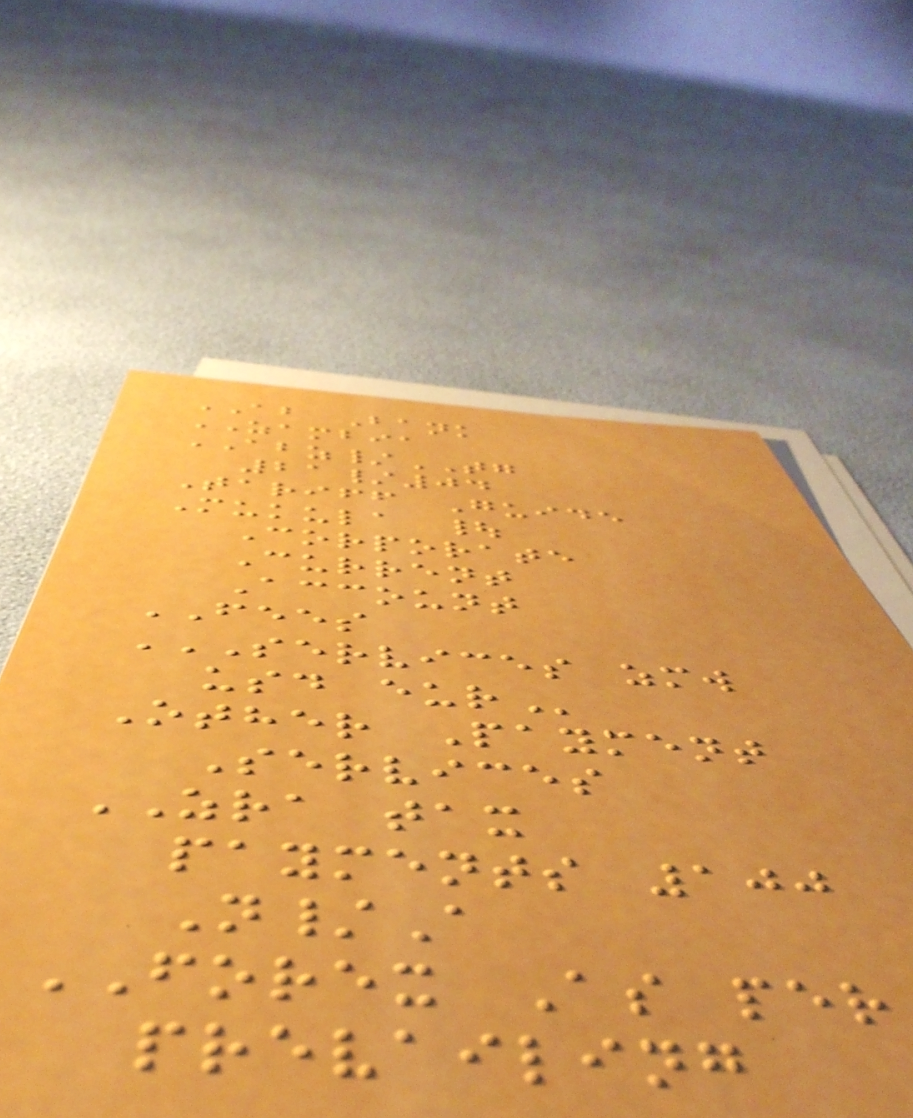AB Bank
ZAMBIA
ABZ/TG
21/04
Tariff Guide
Mukula |
Corporate
Current
Account
FEES
SERVICES ZMW
USD EUR
Other Payment
Services
ZRA tax
payments 100
N/A
FOREX As per
prevailing
